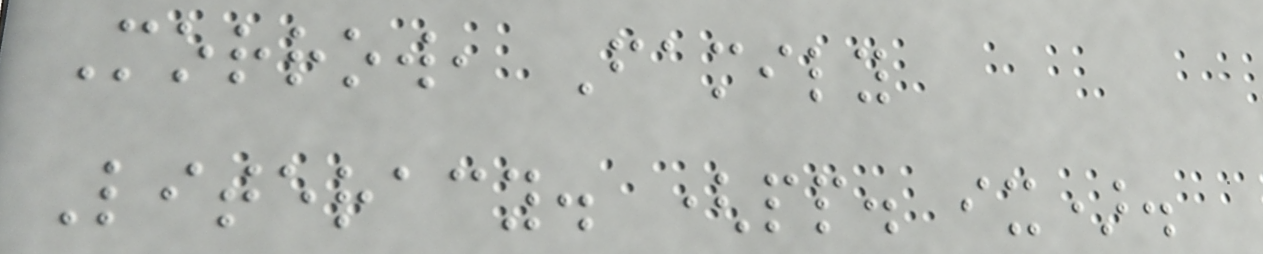Morrow, Family
Literacy. (pp. ix).
